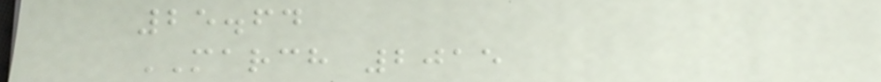25.64
MARCH 2015
